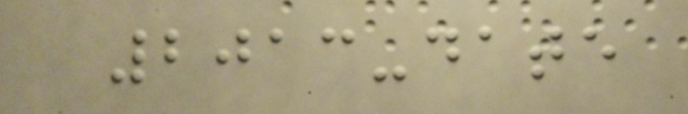2013-date
